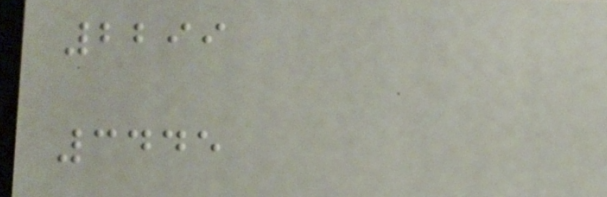2299
3445
